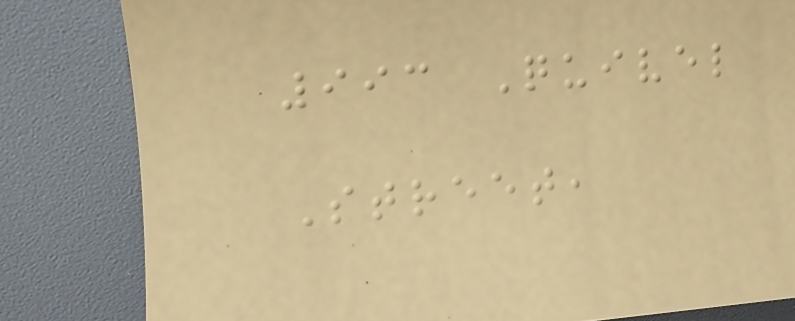993 Quivel
Street,
